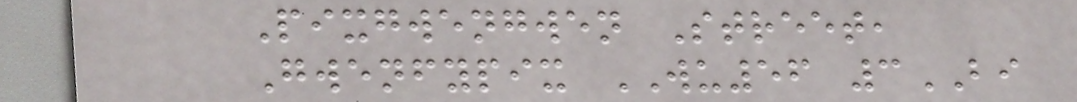Pixgwengwen Street,
Gwenfypix WU56 3BI
